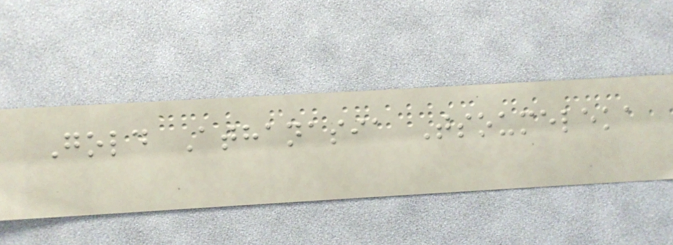Gold Athanasia Tsoumeleka
